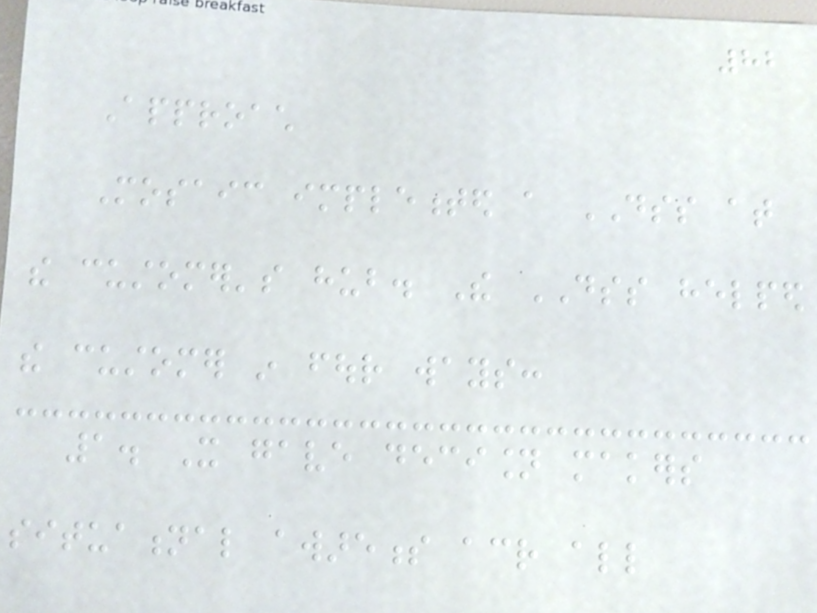82
Approach
Mosaic implemented a DSS at
the customer's hub. The DSS helped
the customer in four ways:
1. It gave decision makers
situational awareness across all
